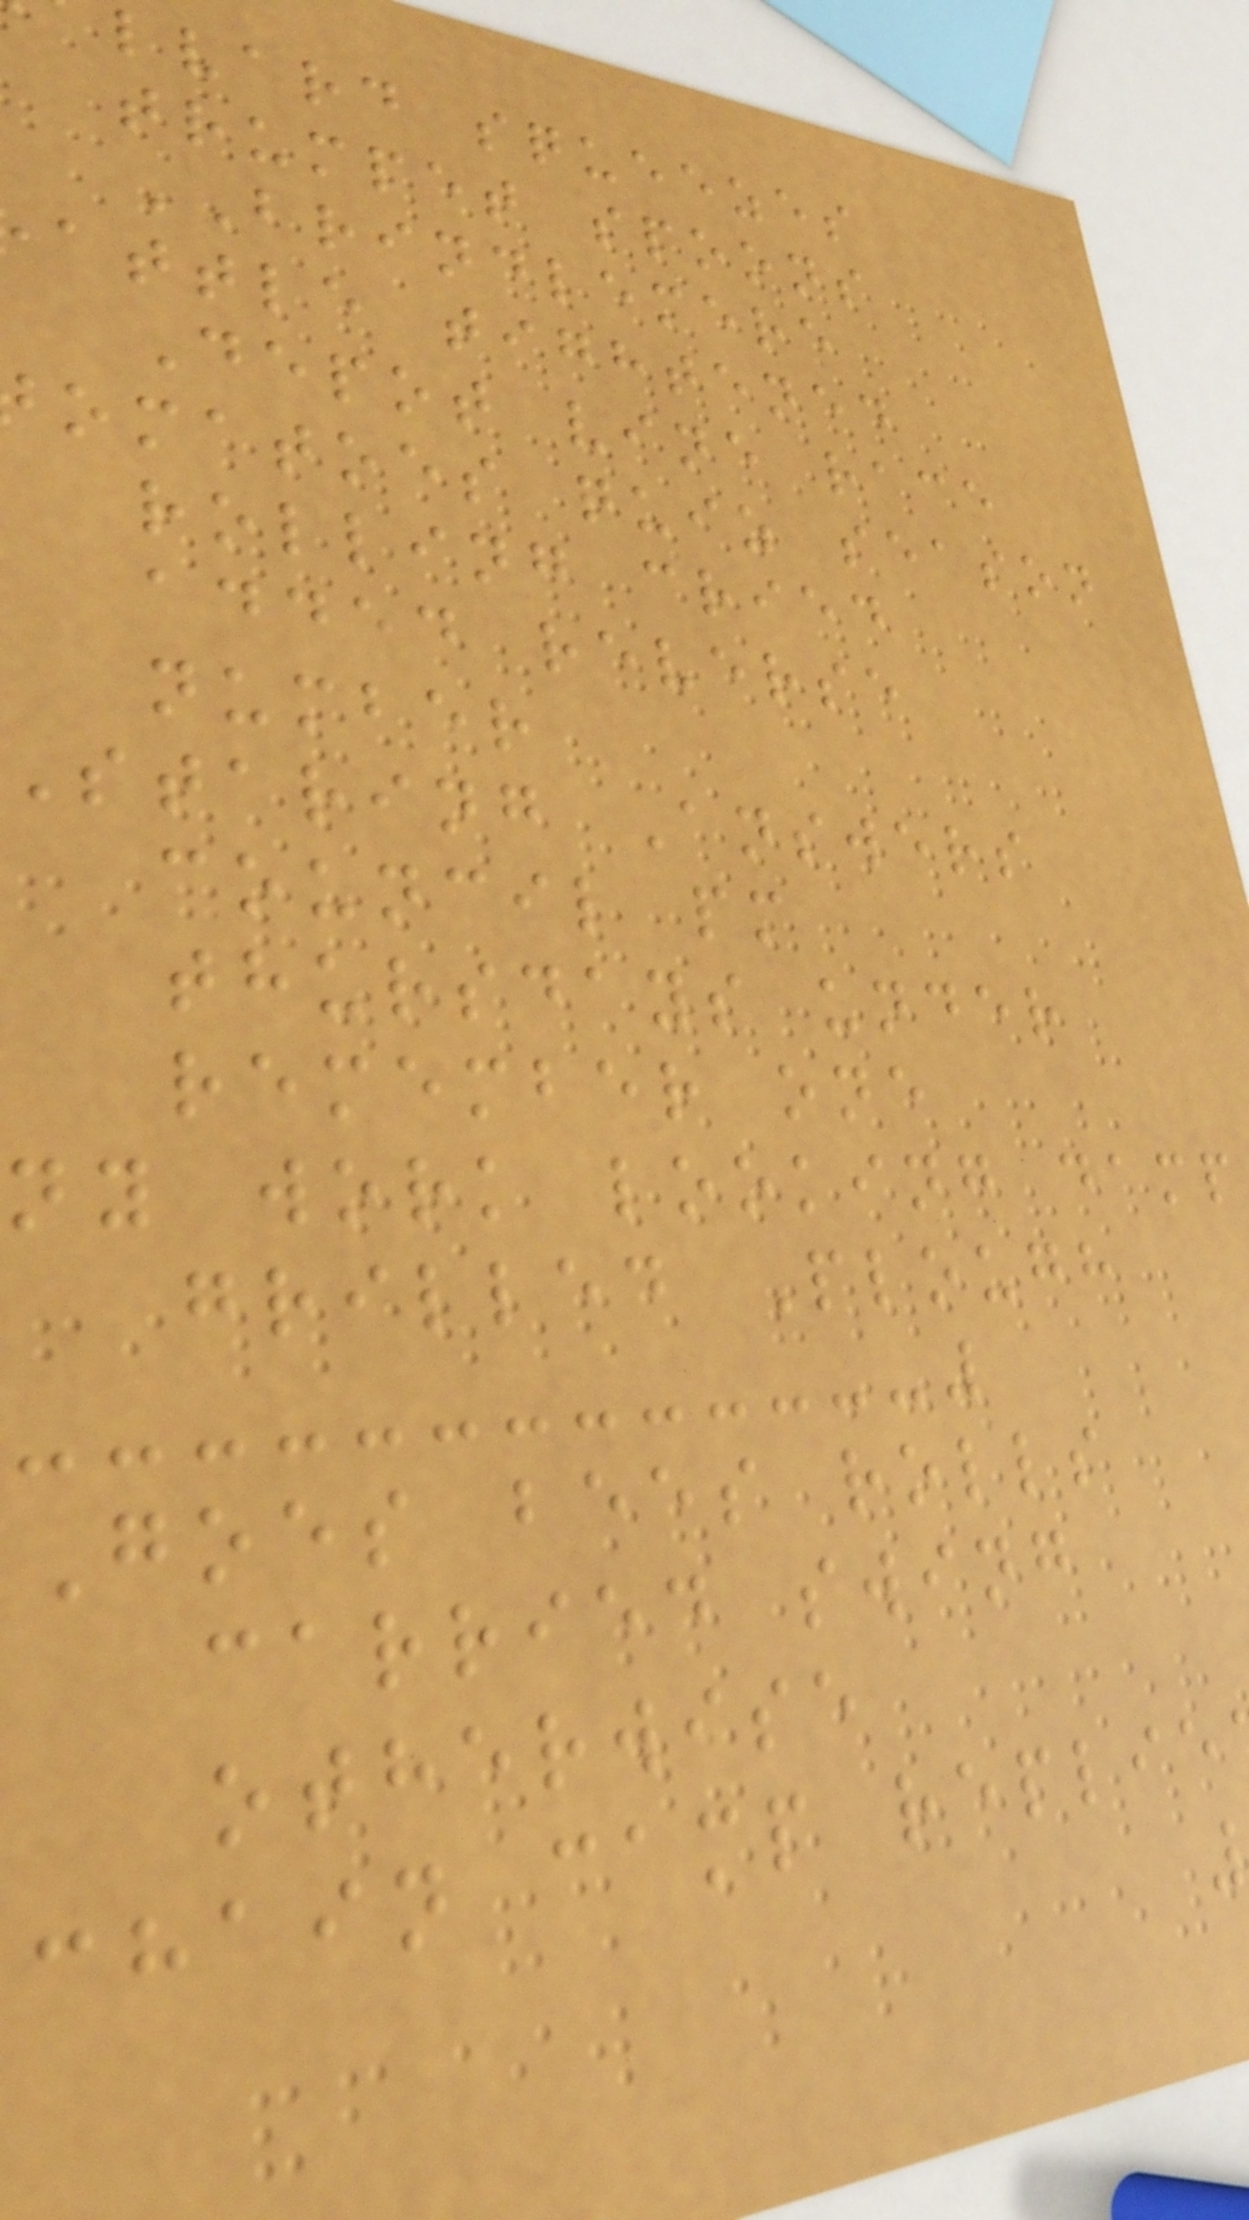lvard squeezes
trumpet spoons
BRINDLEMERE
attle tightened
Depot vine race
omatoes quiz season
rolling cried
added reverse
number
staring Answers
council pm
thursdays under
remember one
ny work looking damp
grilled Plough
Goes bees rolls
carried swing
otherwise
chain camp replie
